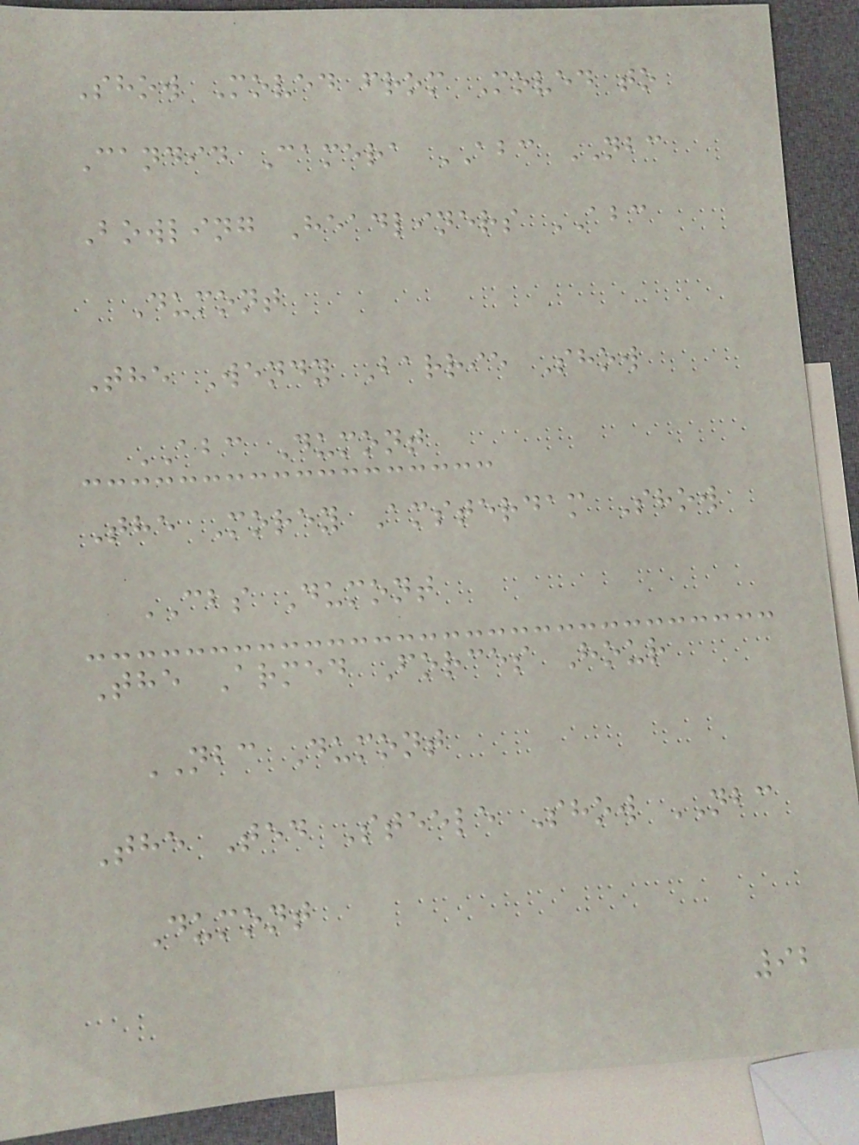Show Moved from Moved to
Candid Camera ABC NBC
Bowling Headliners ABC
Dumont
The Wendy Barrie Show
ABC Dumont
The Morey Amsterdam Show
CBS Dumont
The Armed Forces Hour
NBC Dumont
The Ted Steele Show NBC
Dumont
92
